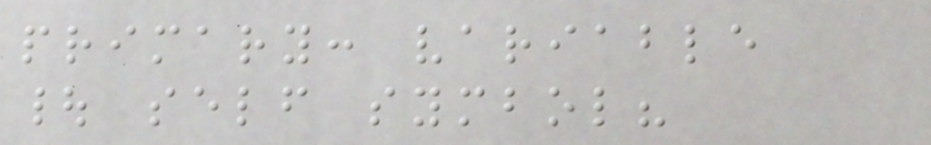primary: variable
| self symbol?
